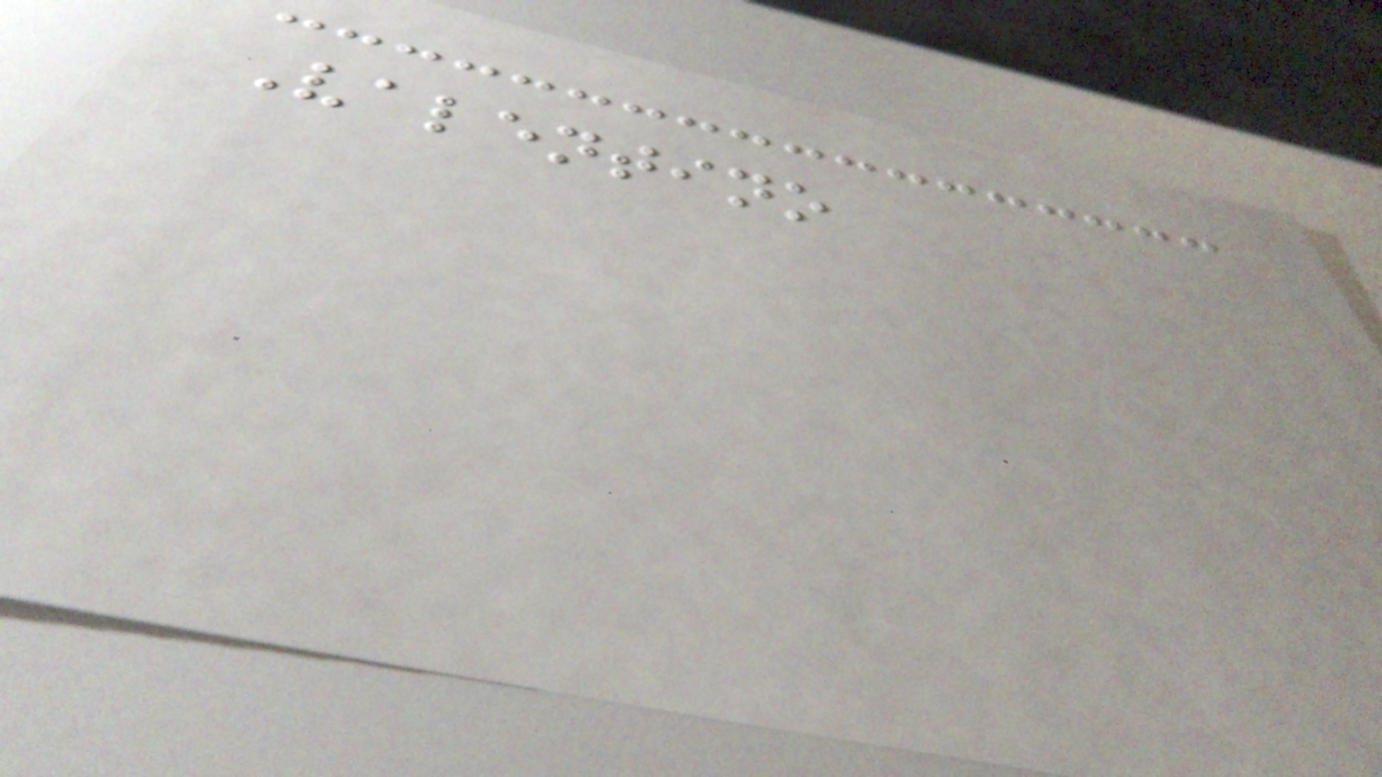Valentino
